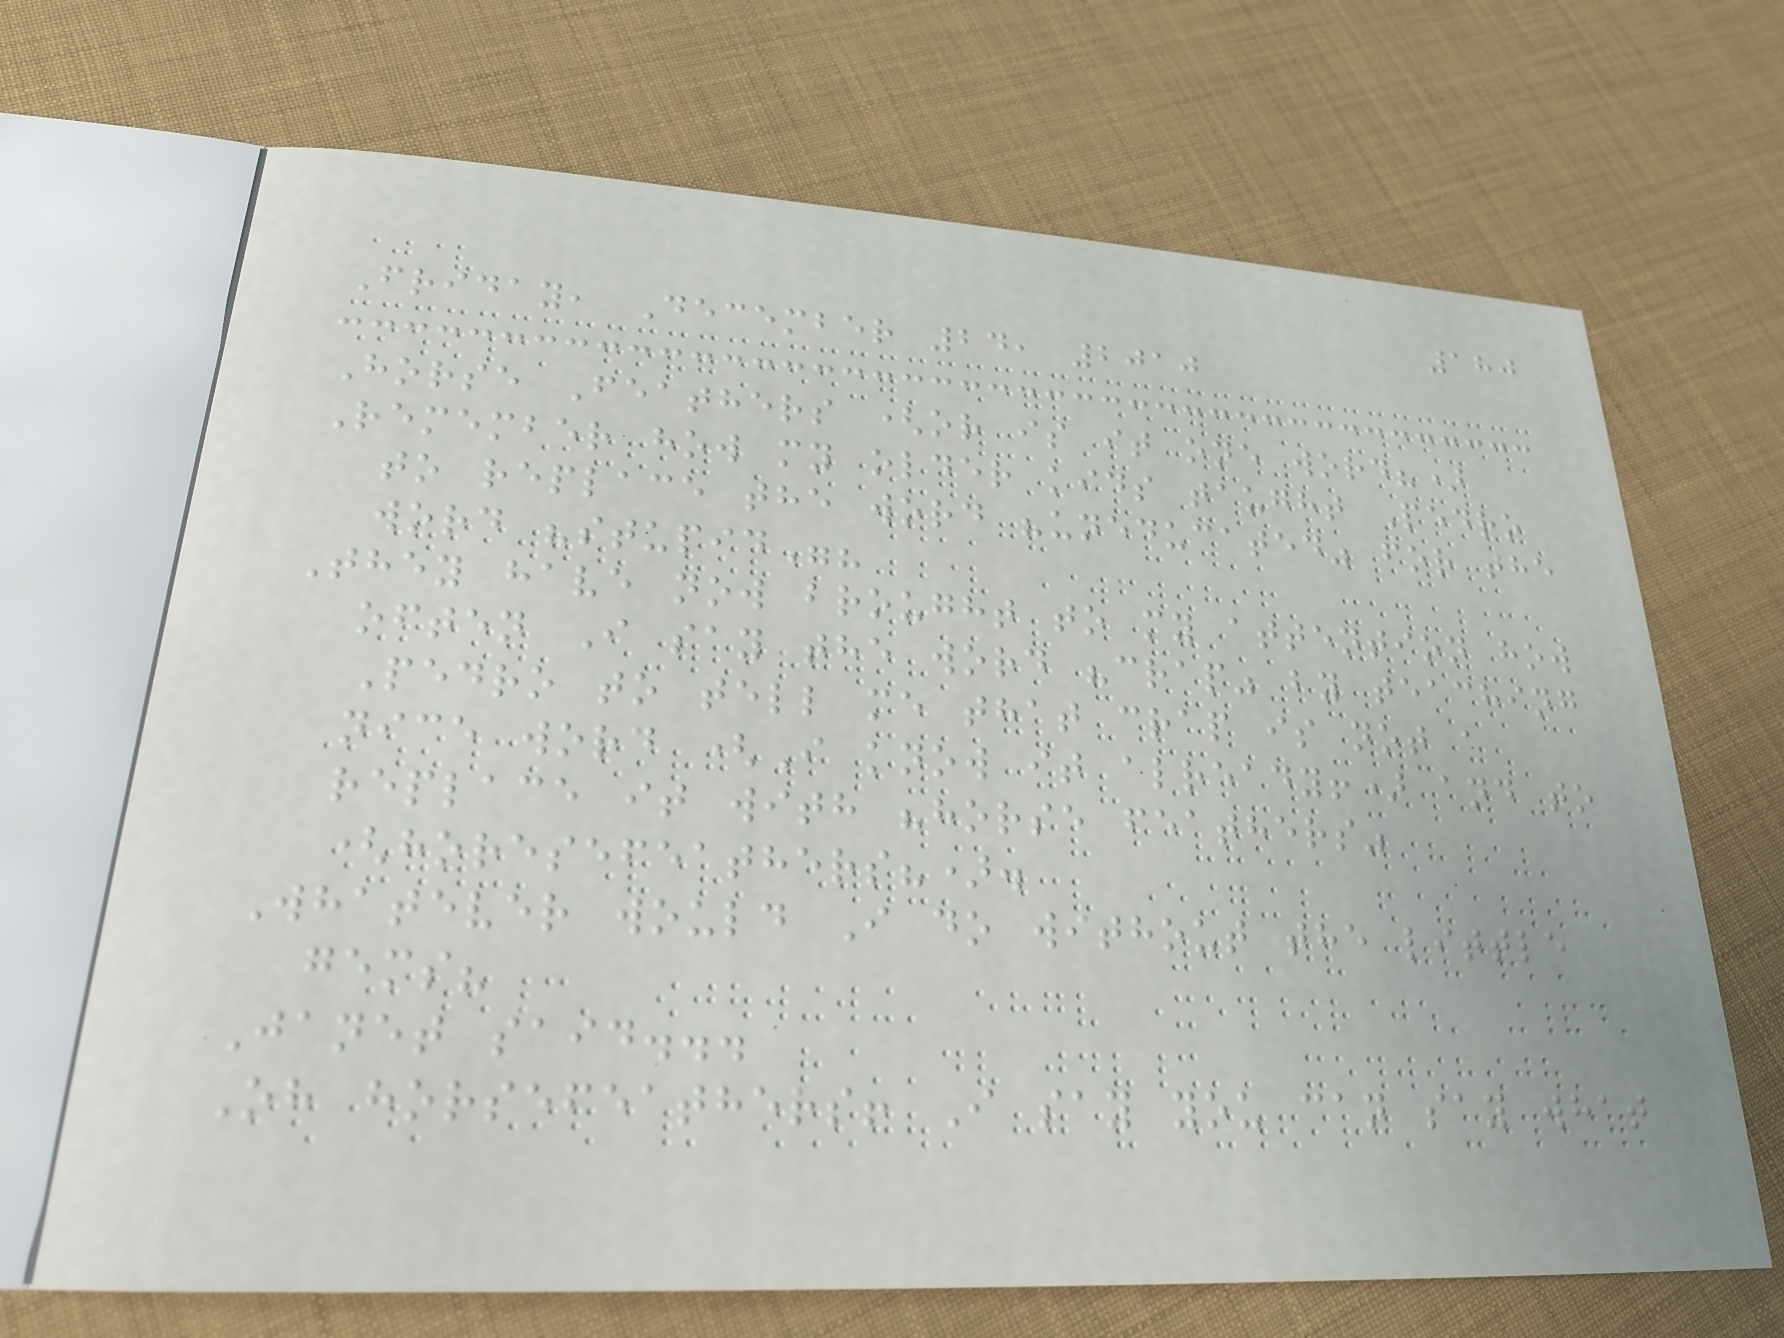180
Friday, December 24, 2010
Horse Feathers (or is it one word?)
Remember how my older kids taught Pedro
to replace the word "uneducated" for the
word "stupid"?
They have now brought to my attention how
often I say the word "crap" by teaching
Pedro to tell me that crap is not a
nice word (I know it already!) and to
replace it with "horse feathers"
(horesefeathers?).
Whatever would I do without the little
gems?
Janet said...
Oh horsefeathers! I say you can say what
